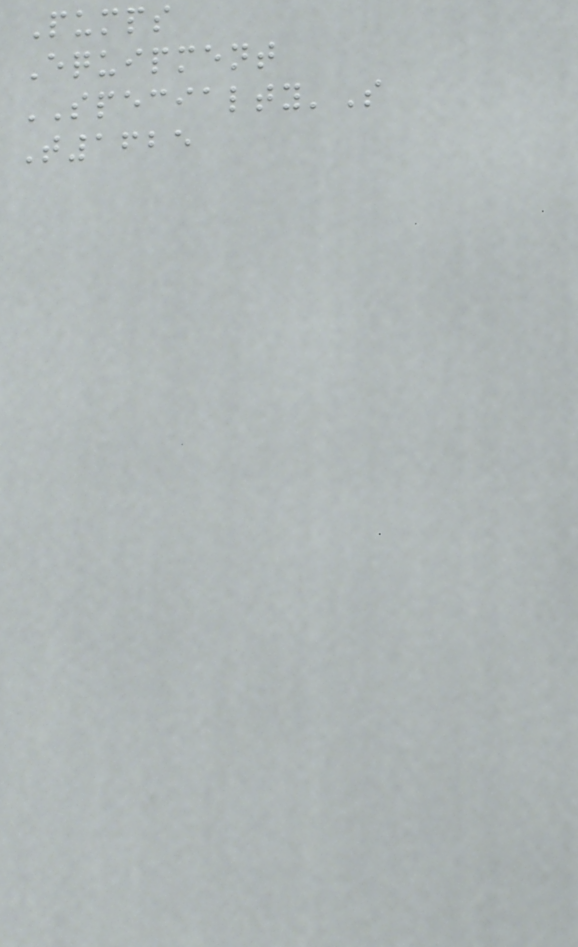Pumps
Equipment
SPECIALTY'S
T1625
